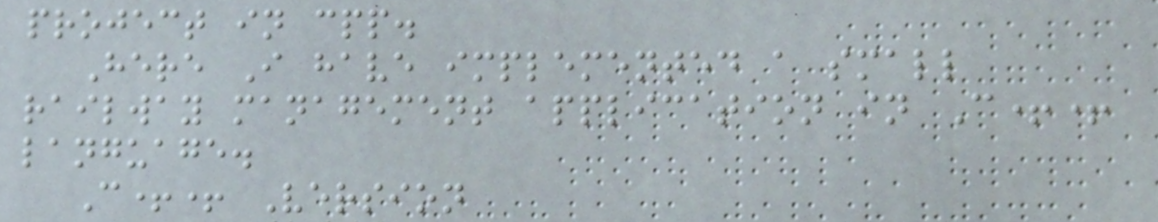project in cpp.
Here I have implemented a small
railway management application in C++
language.
C++ Version
